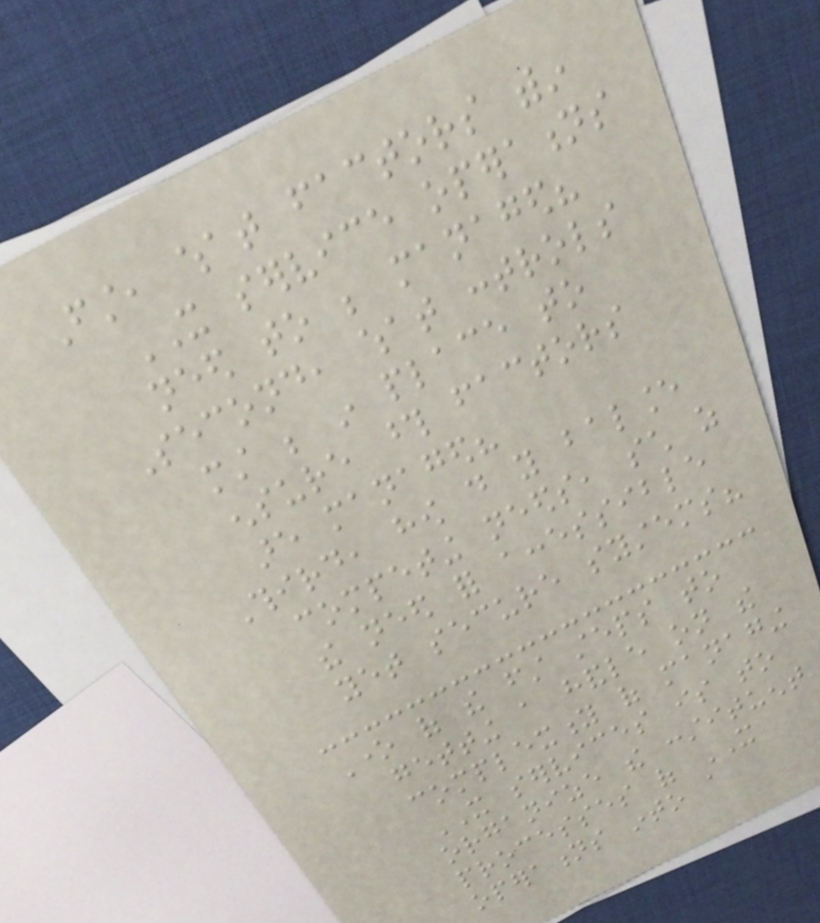First, what factors within
IT service operations
need to be managed?
Second, what controls
must be in place to
ensure those factors
are managed?
Third, how do you balance
competing needs, such as
the need for accessible
yet secure systems?
One of the first steps to
getting a handle on the
complexity of managing
IT services is to
organize the constituent
processes of IT
operations into a
